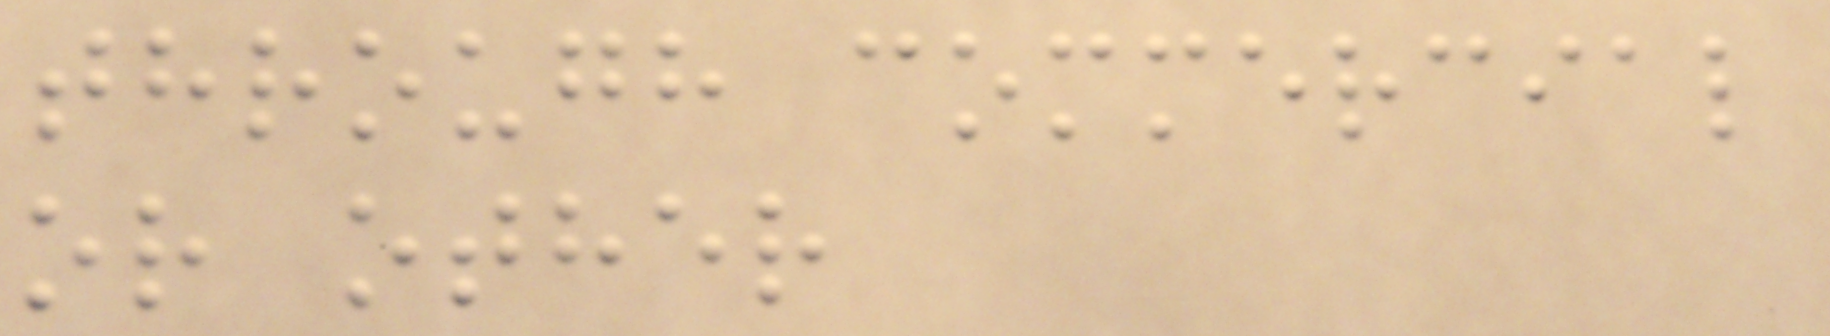through commercial
or other
